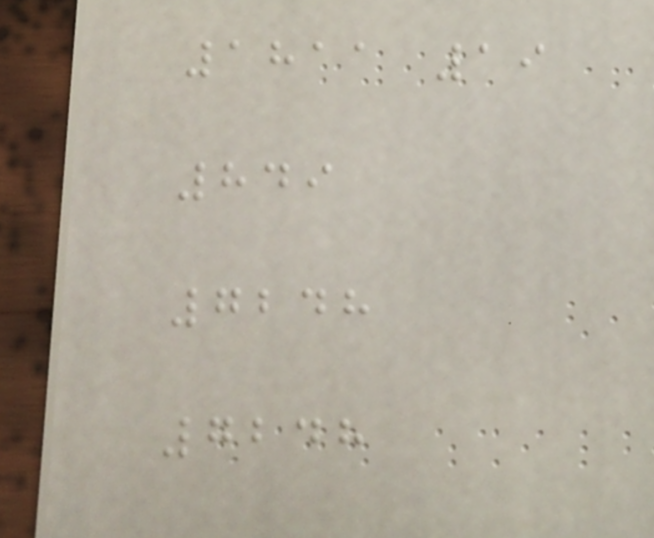1811 19
849
7248
7248
